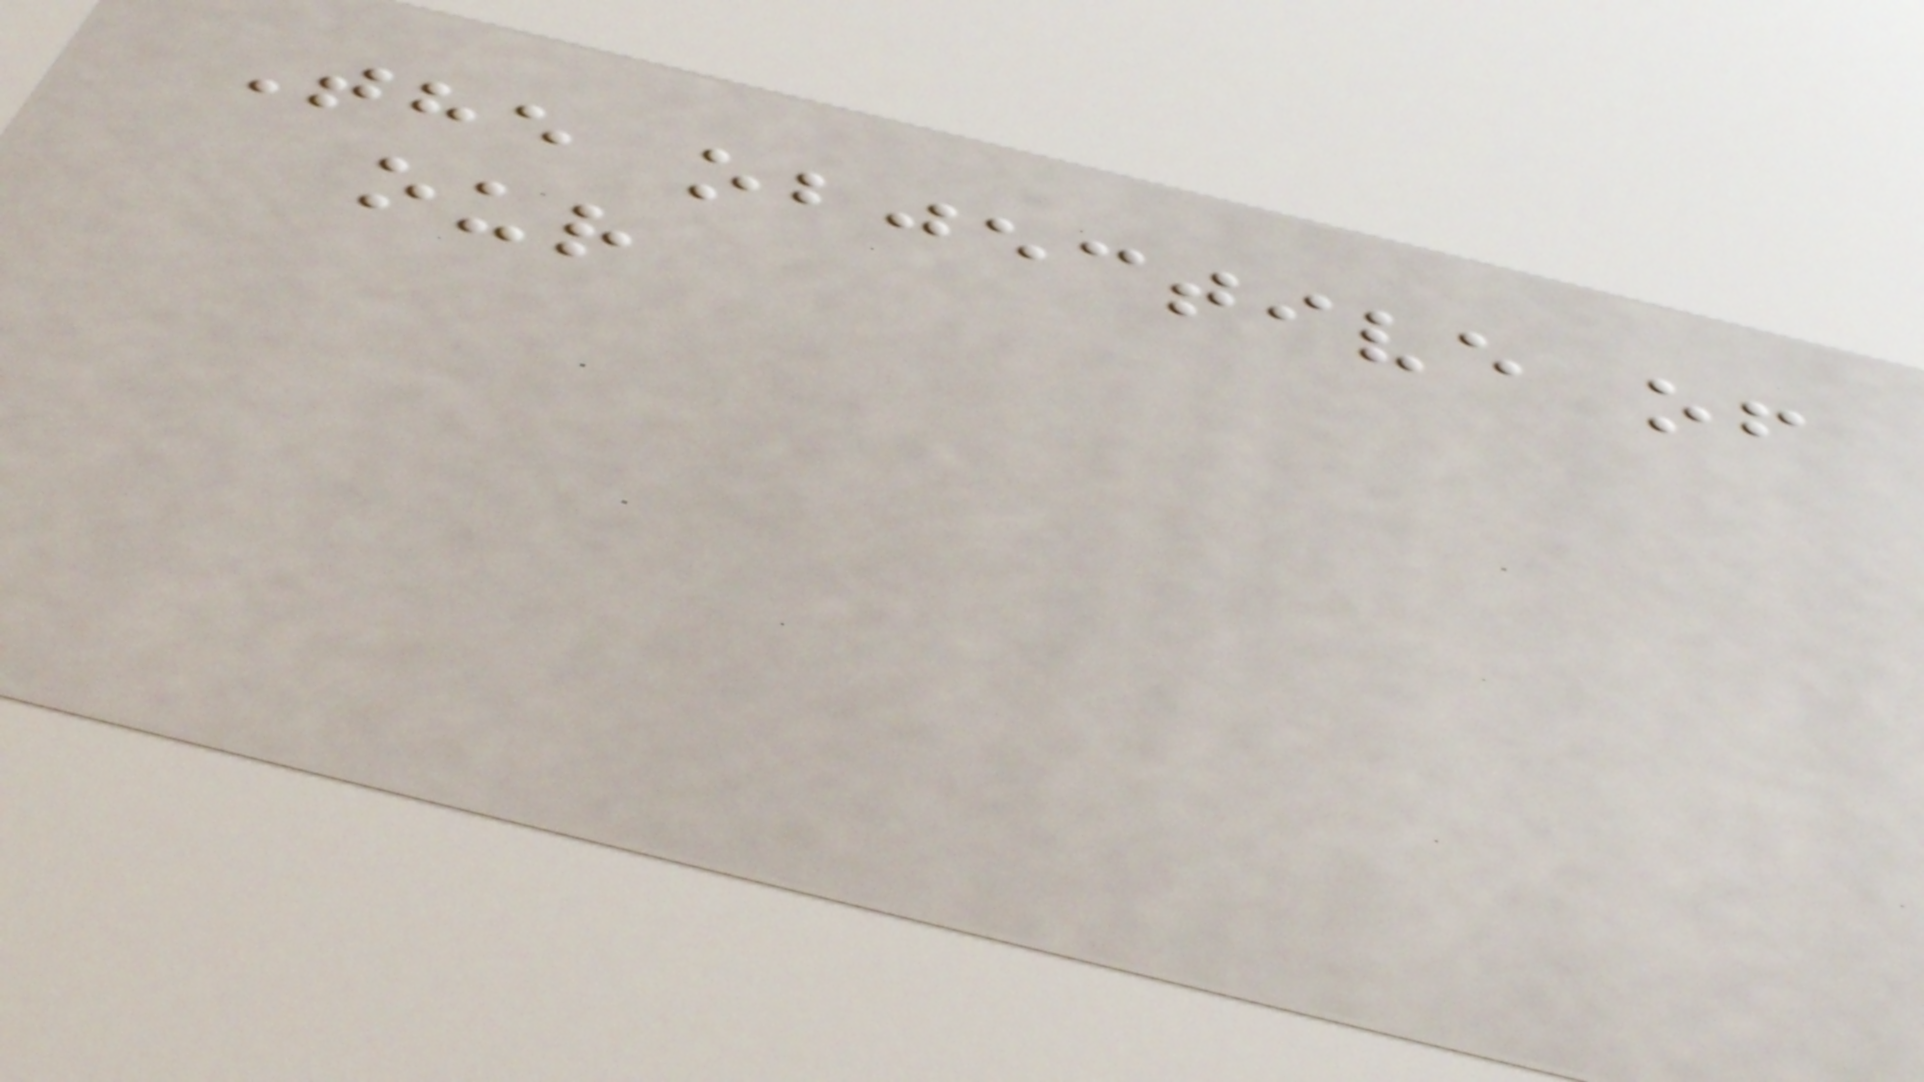The objective of
our
